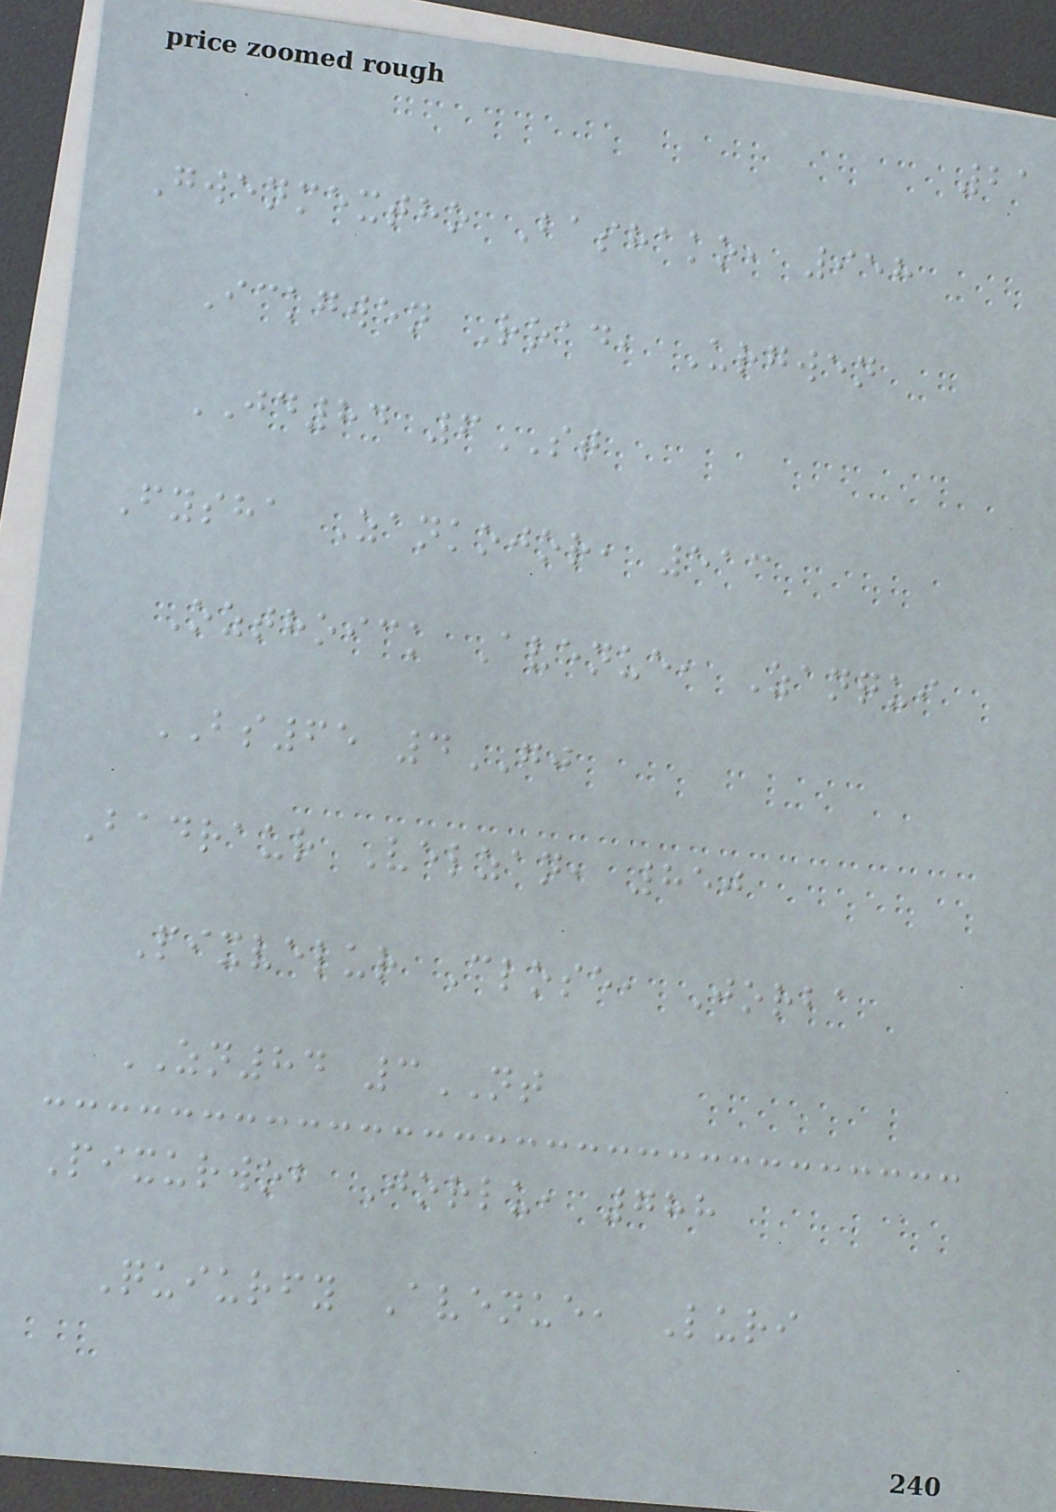21
Gwenmextho Bashako, 958
Ickgwen Road, Urgwen
JD84 6ST
Fysha Zankojor, 513
Ozthoick Avenue, Zanqui
BS65 4GJ
Badraur Velzan, 850
Pixvelur Close, Jorba
ZN84 3NT
Pixurwob Jorlu, 788
Quiurfy Avenue, Luri
